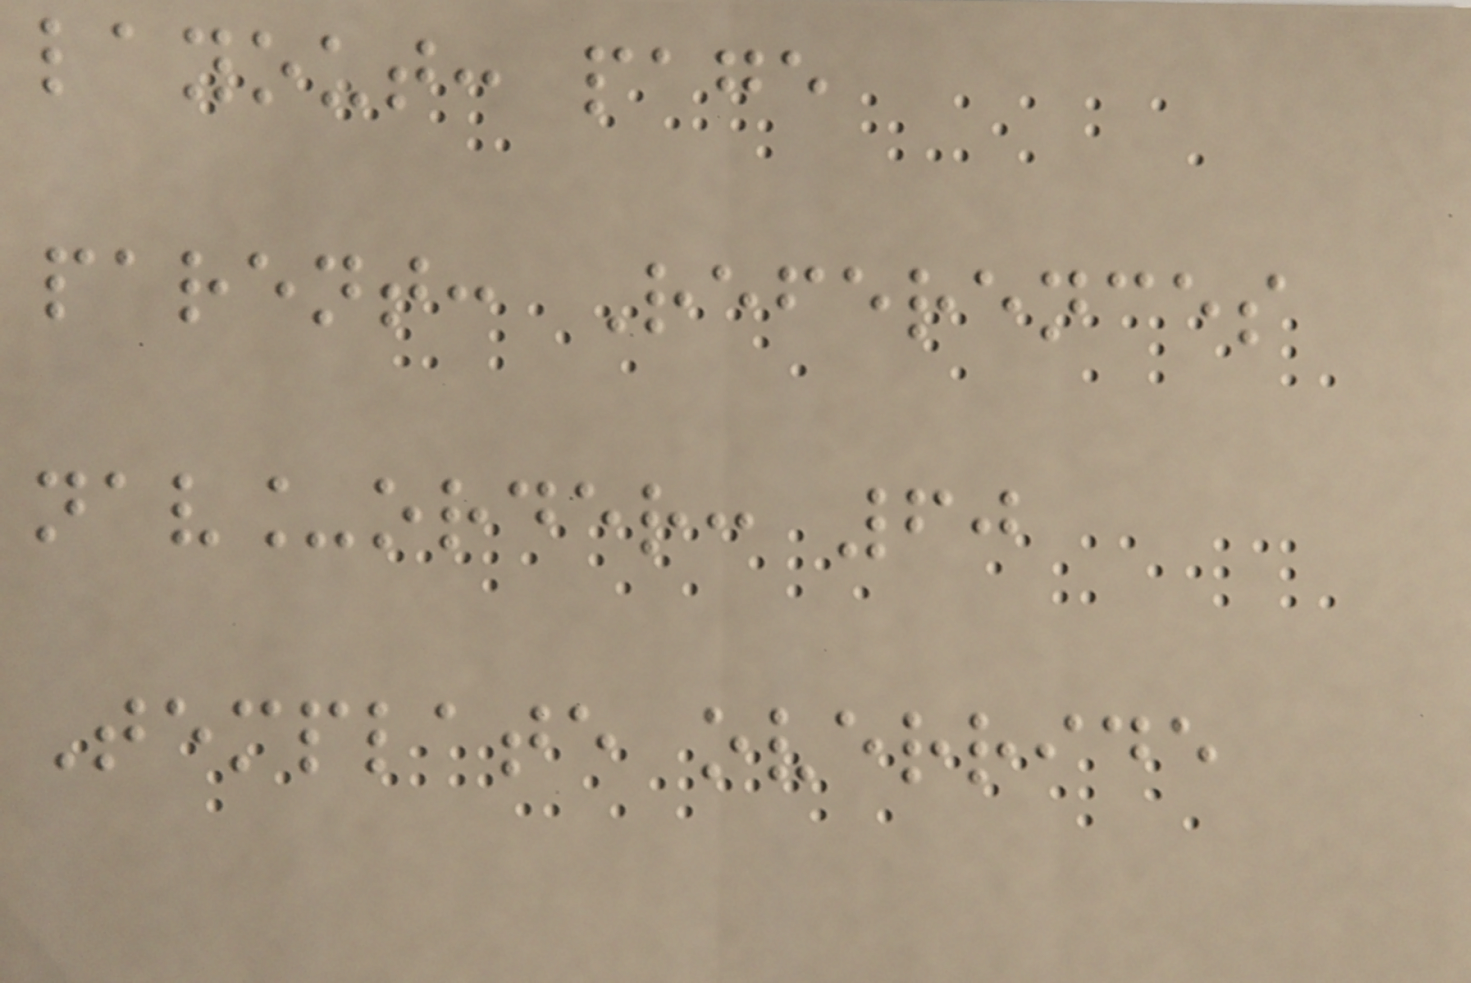layout: page
parent: References
nav_order: 60
Template override
